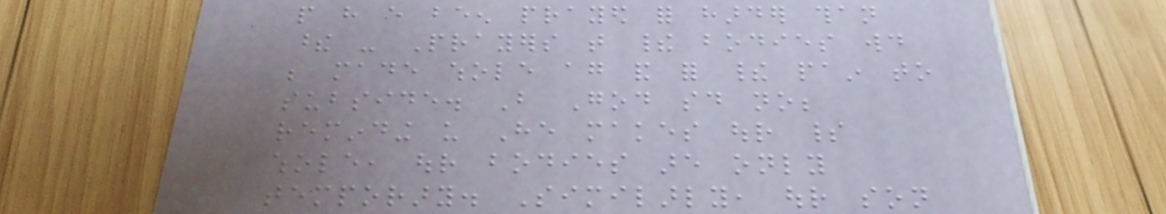people have every been prayed for harder than
these - Prayers that their bodies would
be made whole again and for their pain to
subside. But God said no;
reminding us He makes our spirit
whole, our bodies are only
temporary. Similarly, our son
